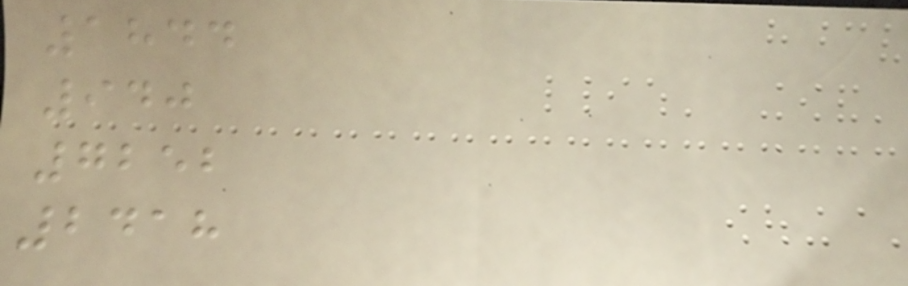1844
940
7252
2418
